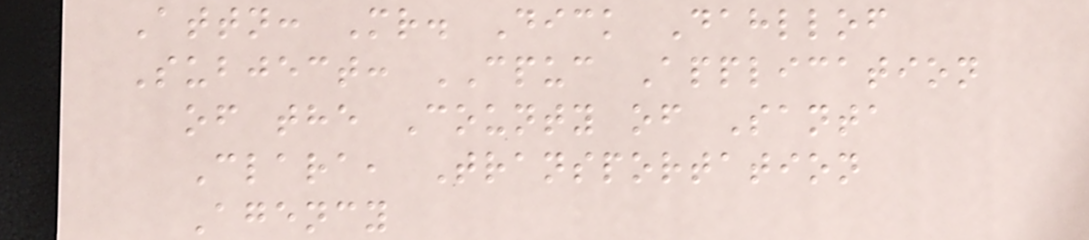Attn: Mr. Dick Dahllof
Subject: CPUC Application
of the County of Santa
Clara, Transportation
Agency
